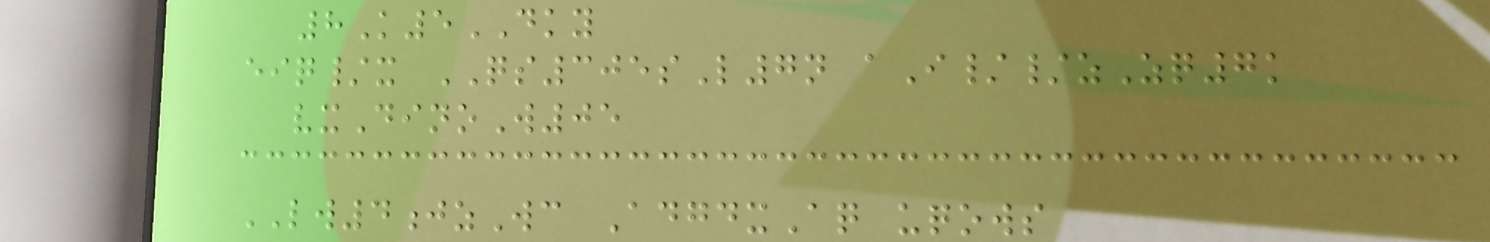8K5DKY
eiq/x QS305sL7n aI//zZq7k
vxDinoW05
LW4jzWc AdgdxAq uqows
